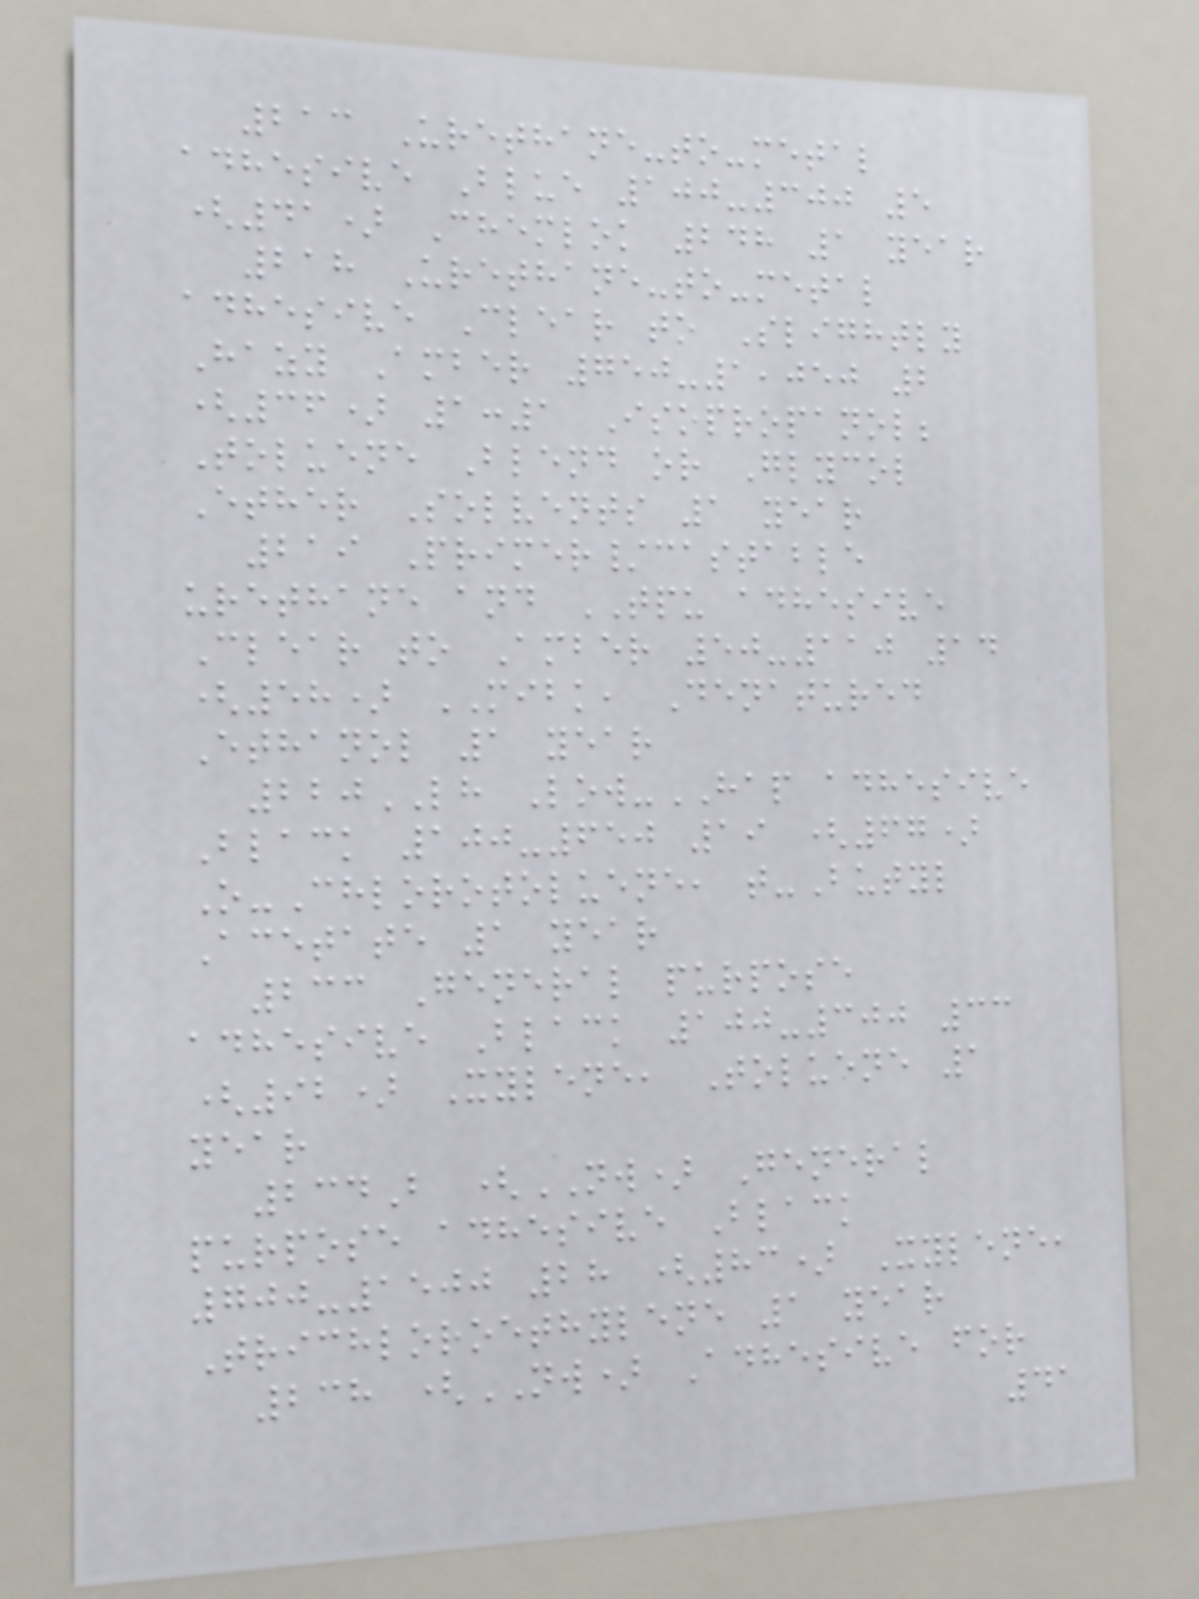213 Urethane-to-metal
adhesive Blue 100-300 5
(41) Chemlok 248 1 year
218 Urethane-to-metal
adhesive Clear to Slightly
Hazy Amber 750-1,050 2
(36) 1:1 Isopropanol;
Toluene Blend or Glycol
Ether Solvents 1 year
219 Primer/castable
urethane and TPU adhesive
Clear to Amber 50-110 14
(58) MIBK, Denatured
Ethanol 1 year
220LH Low-HAP adhesive
Black 100-650 19 (67)
O-Chlorotoluene, t-Butyl
Acetate 1 year
233 General purpose
adhesive Black 100-300 33
(92) Xylene, Toluene 1
year
234B (NW) General
purpose adhesive Black
700-1500 28 (83) Xylene,
Trichloroethylene 1 year
238 (NW) Adhesive for
41
